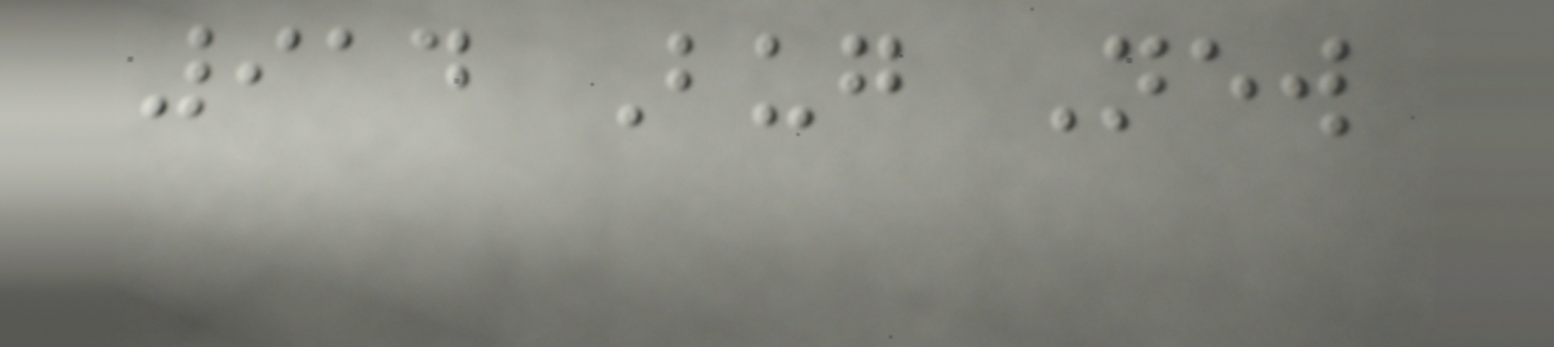914 Bug New
